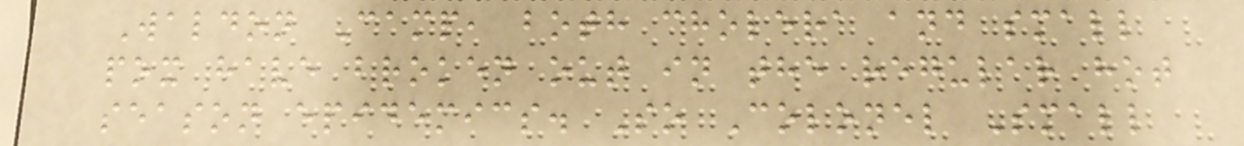Waldon Camp, both cholera and small
pox have broken out in the regular hot
season epidemics. So Colonel Small
